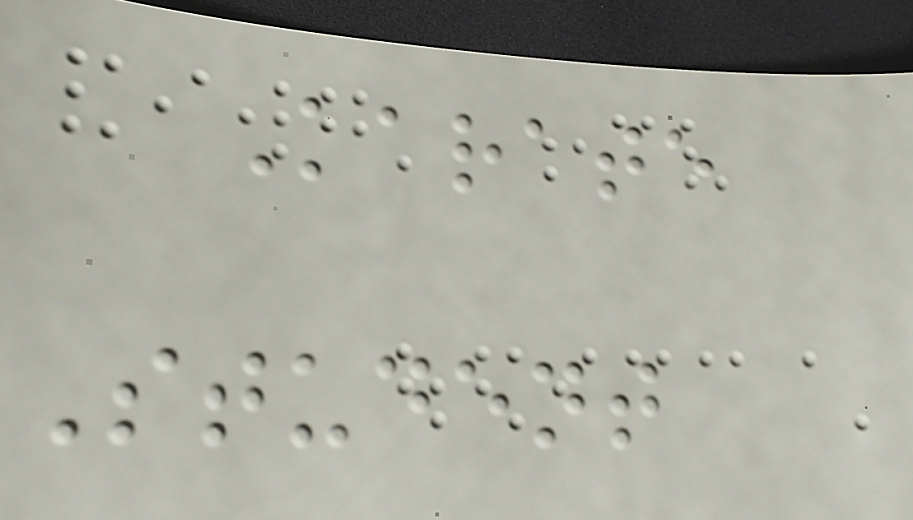Karate
Student
